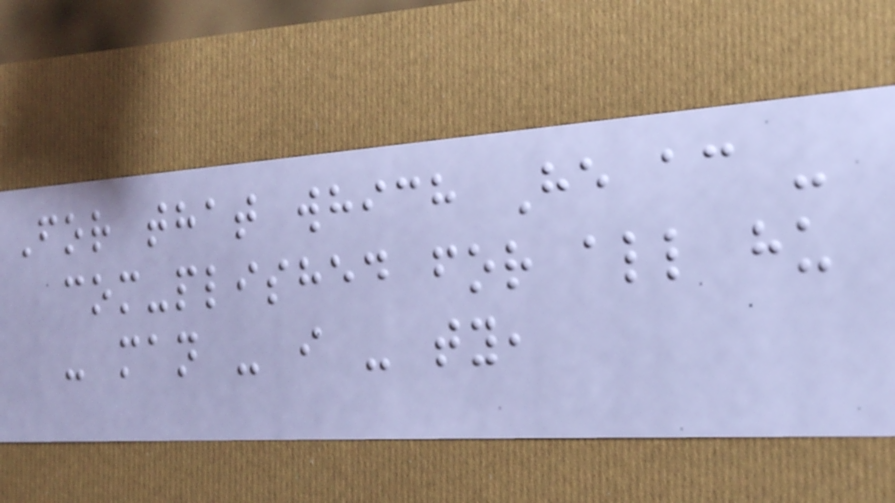For that which He ac -
com-plished for all hu
- man - i - ty,
